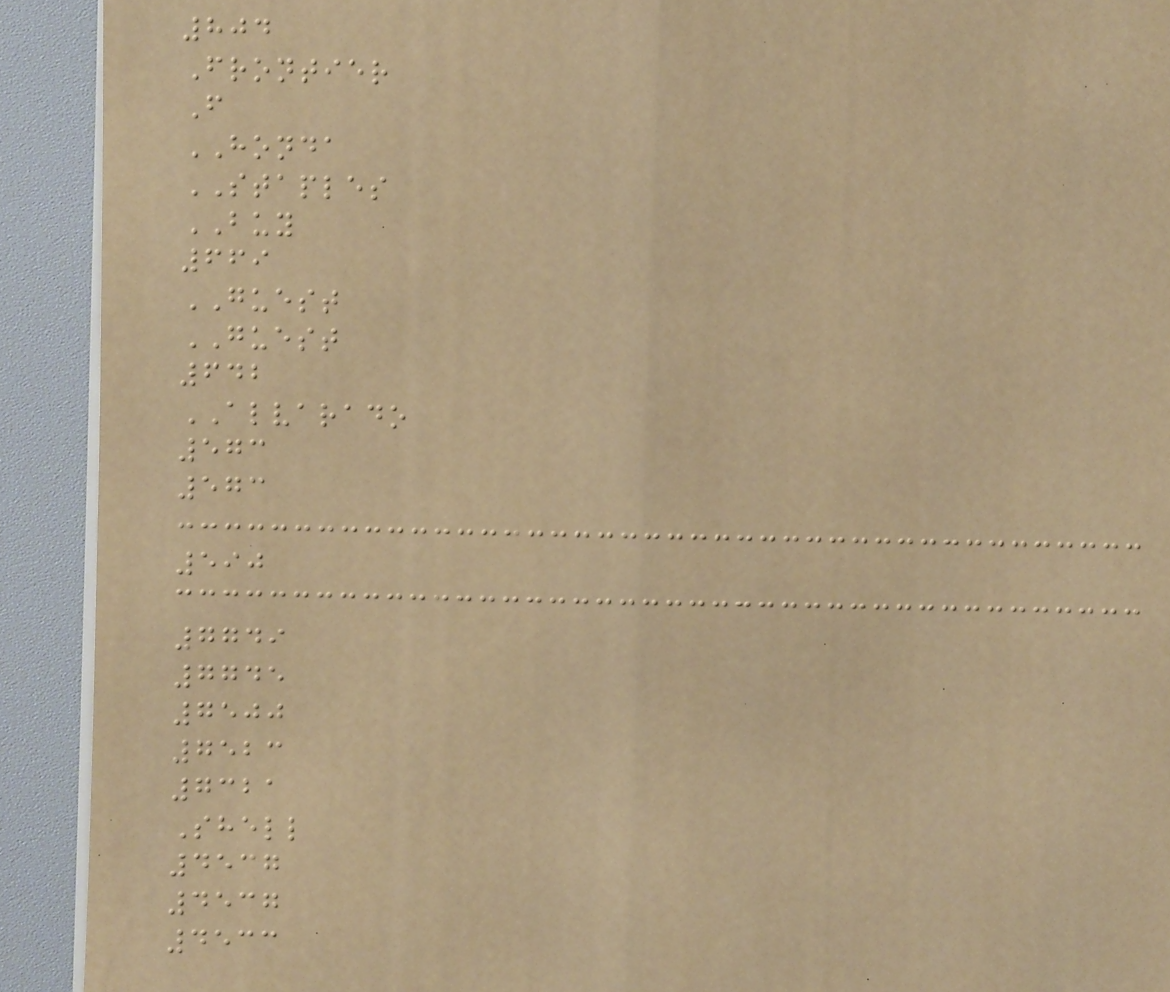804
Frontier
F
HONDA
STAPLES
BUY
669
GUEST
GUEST
642
ALVARADO
573
573
590
7749
7745
7500
7523
7321
Shell
4537
4537
4533
